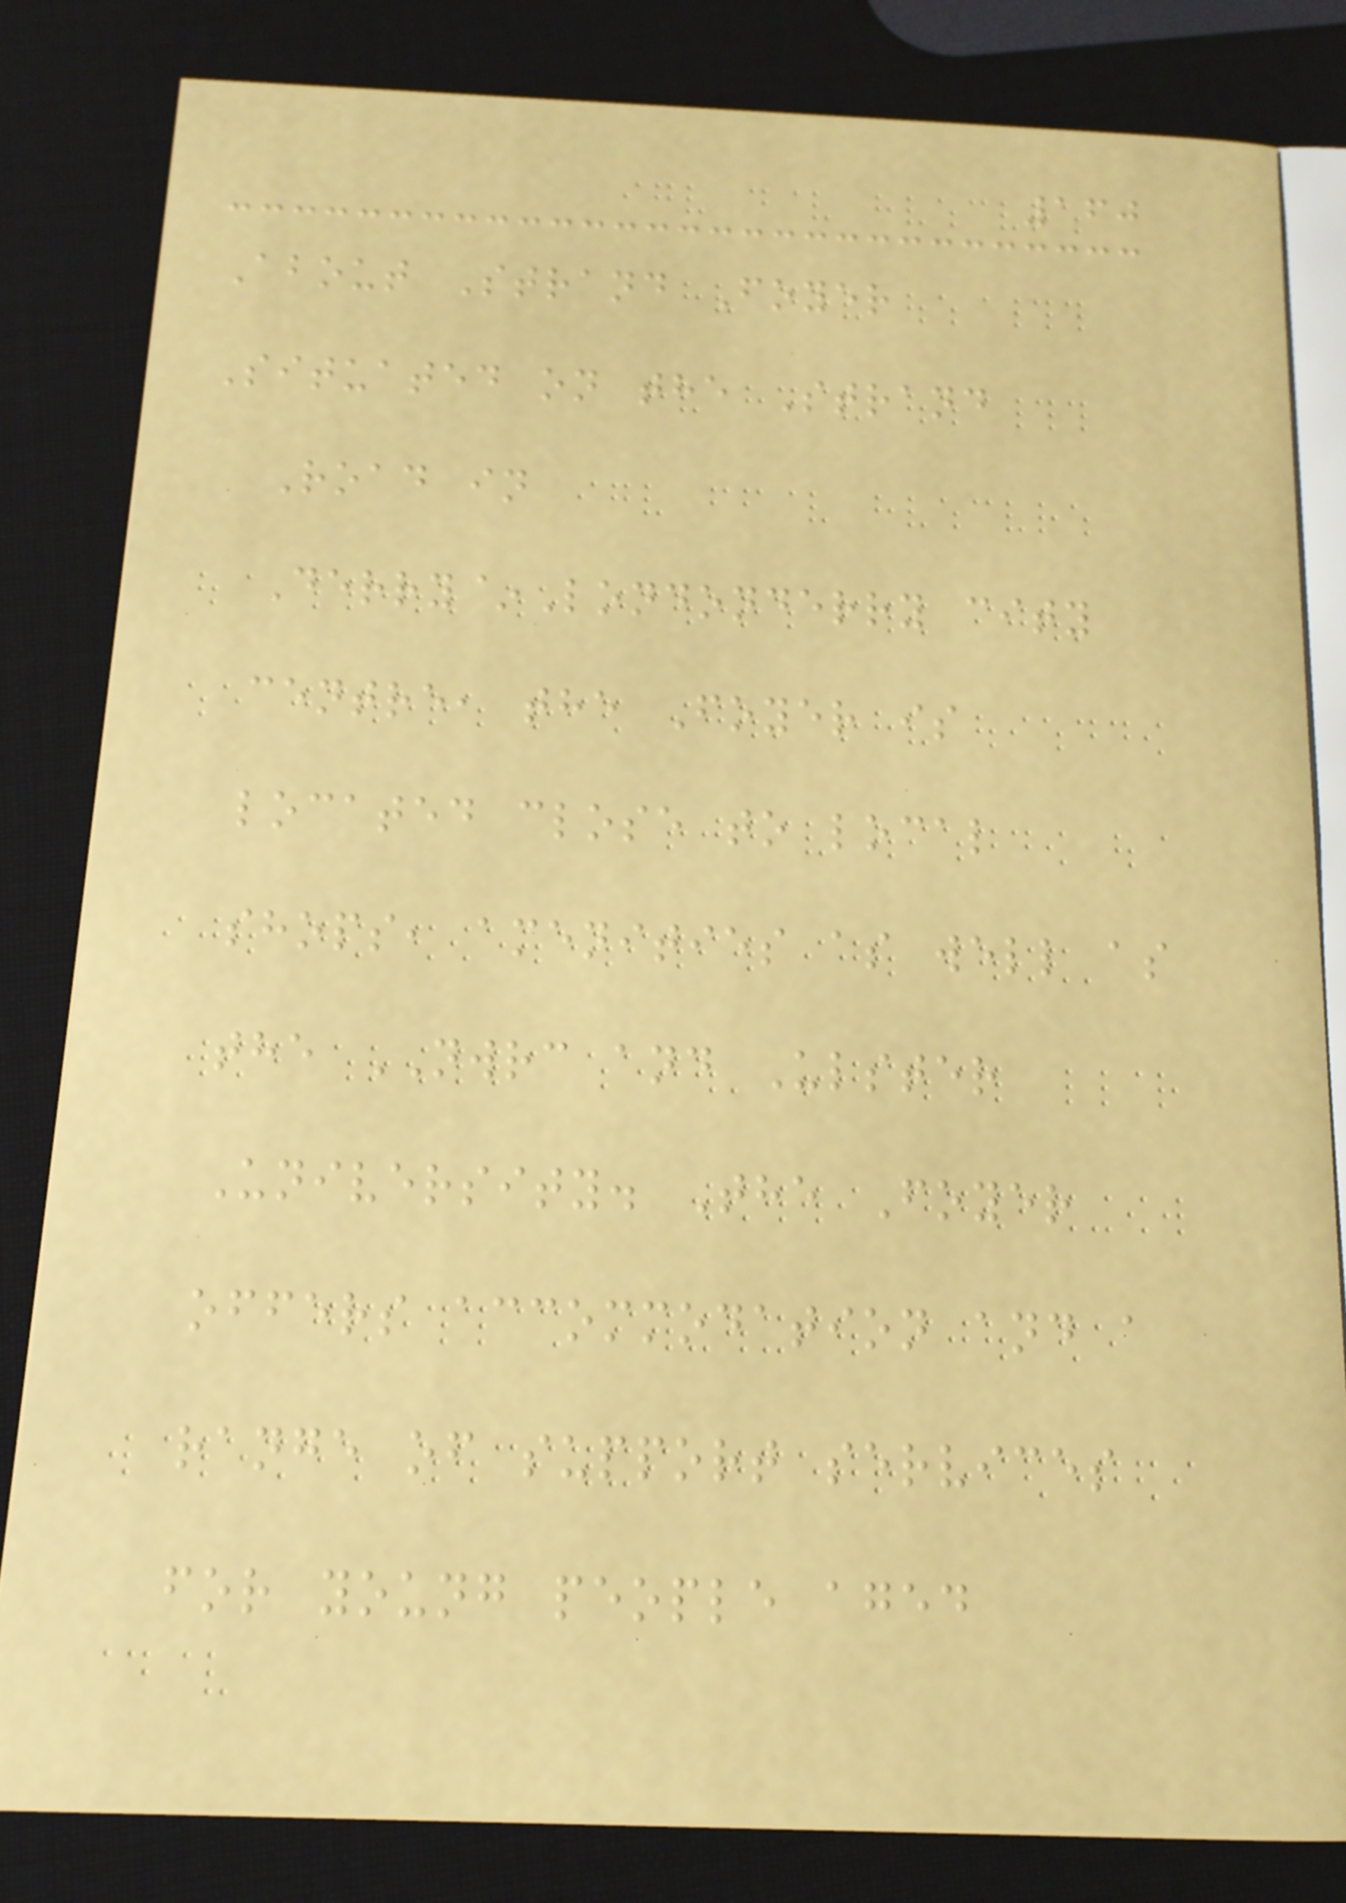160
About Strand Foyer
Situated on the Strand
Road in
Derry~Londonderry city
centre, the Foyer is
located close to local
shops, amenities as well as
the NWRC and Ulster
University. The Foyer
offers accommodation and a
range of support services
for young people aged
